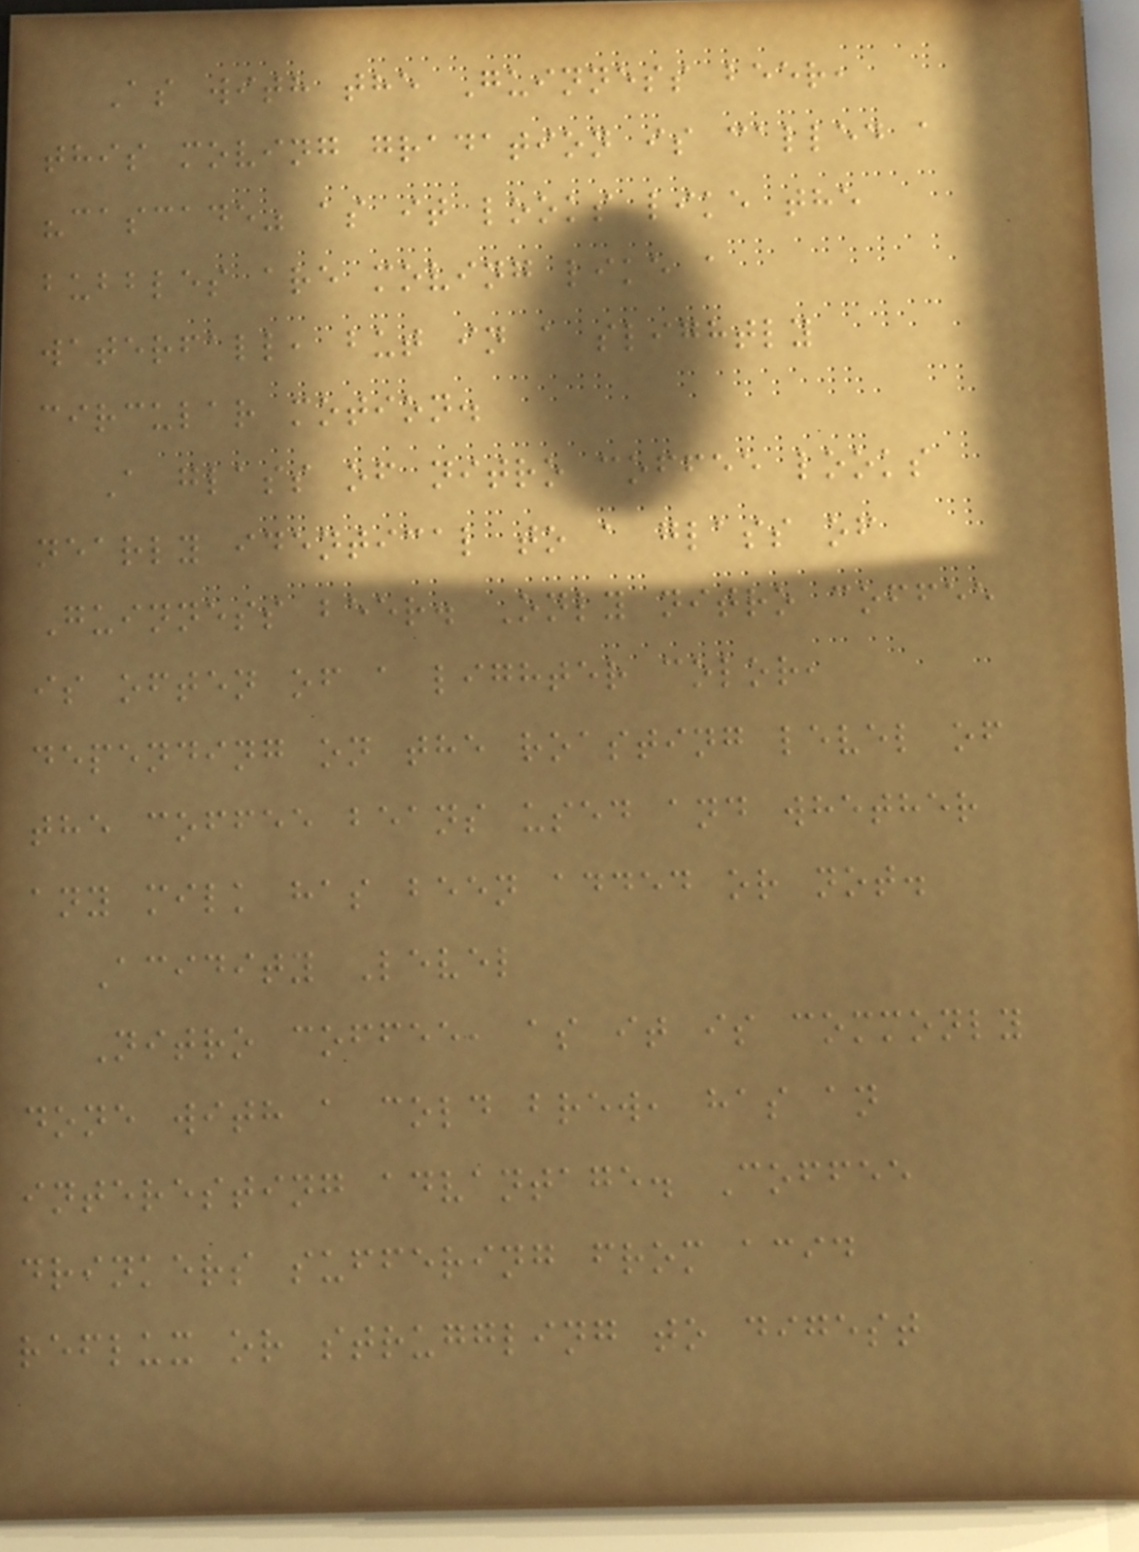As with the Guinness beer,
this moving gradation is called a
"cascade" as it looks like the
bubbles are moving like a
waterfall, but in a slightly
circular motion.
A glass of nitro coffee looks
nearly identical to a glass of
Guinness beer. Only nitro coffee
is often of a lighter color,
depending on the roasting level of
the coffee beans used and whether
any milk has been added or not.
Acidity Level
Nitro coffee, as it is commonly
done with a cold brew, has an
interesting advantage. Coffee
drinkers suffering from acid
reflux or struggling to digest
